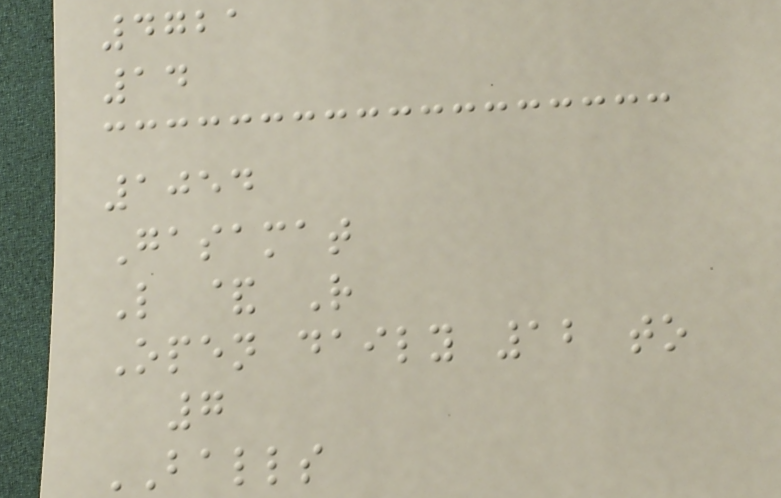4721
14
1054
Gasamat
L & R
Open daily 12 to
7
BALLS
